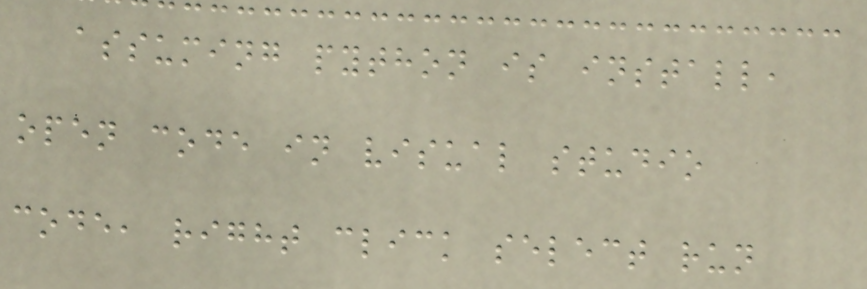assuming python is install,
open code in visual studio
code, right click select run
